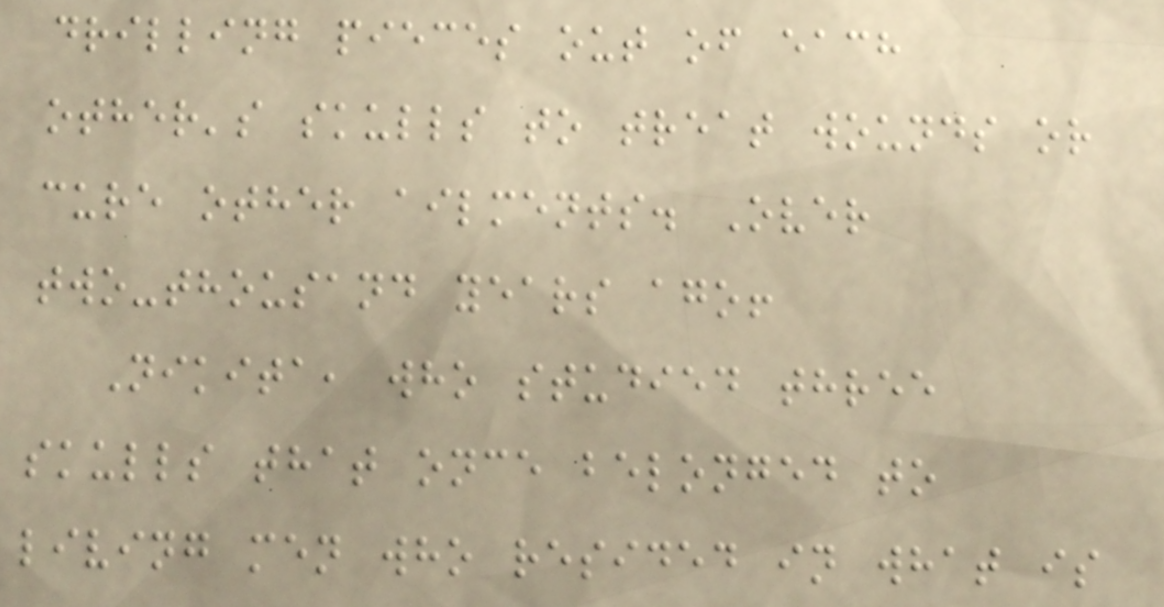drilling pieces out of each
other's skulls to treat wounds or
cure other ailments. Over
two-thousand years ago!
Nikita, who studied three
skulls that once belonged to
living men who resided in what is
